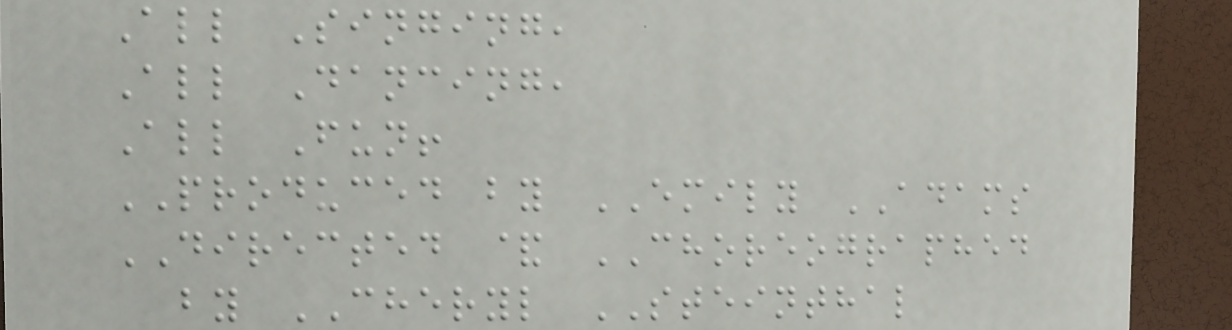All Singing,
All Dancing,
All Fun!
PRODUCED by EMILY ADAMS
DIRECTED & CHOREOGRAPHED
by CHERYL STEINTHAL
